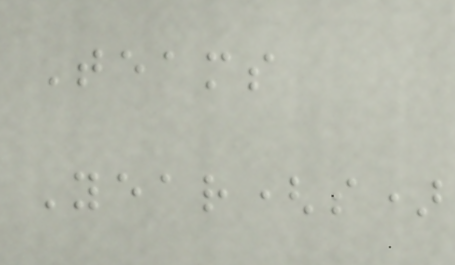Teams
Year(s)
